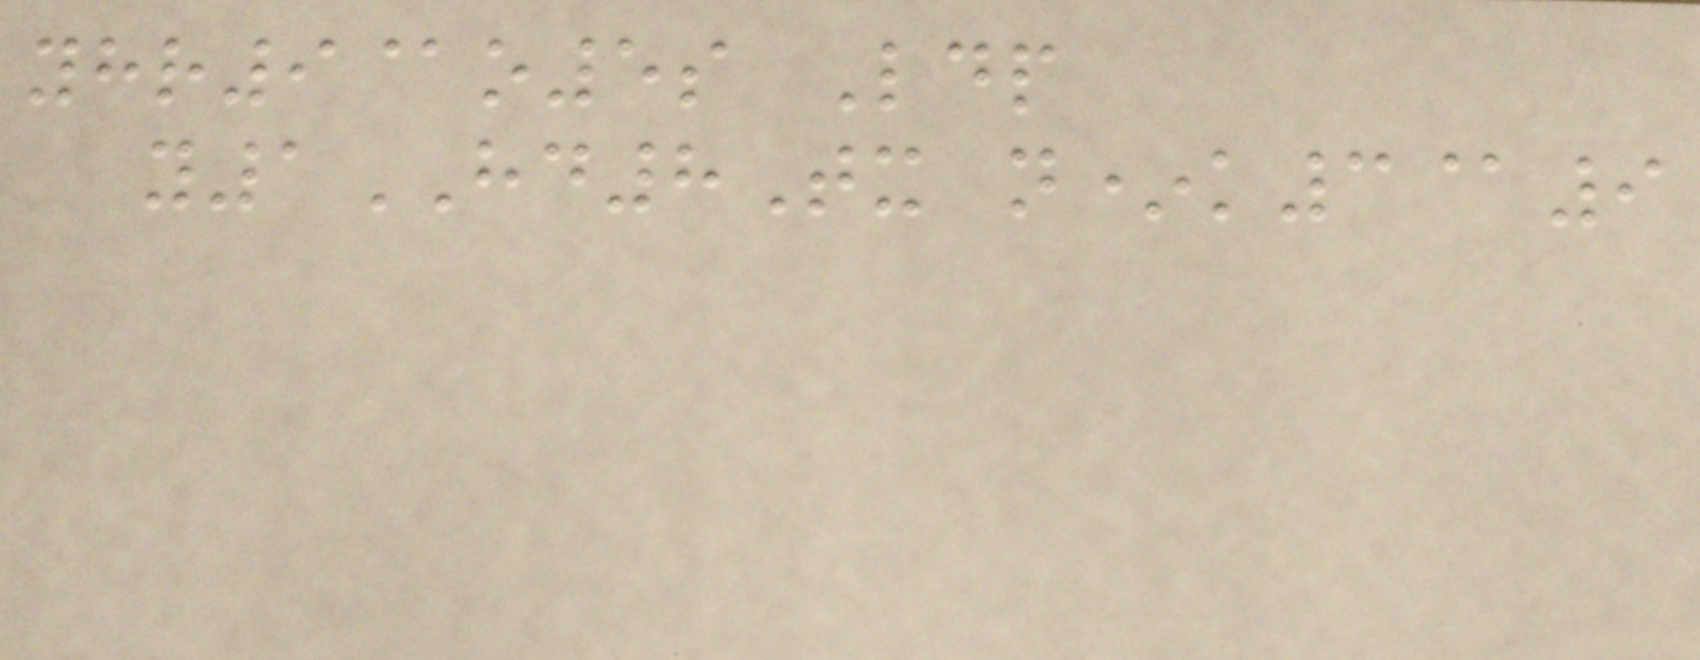yhr9@o5s Ldp
y1HD8Tx n*k3@9
